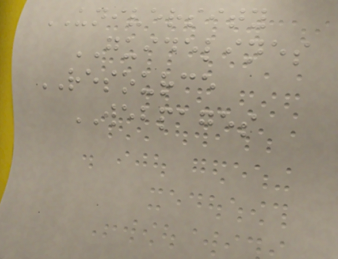UNIVERSITY
GUIDELINES
RESOURCE
WEBPAGES
